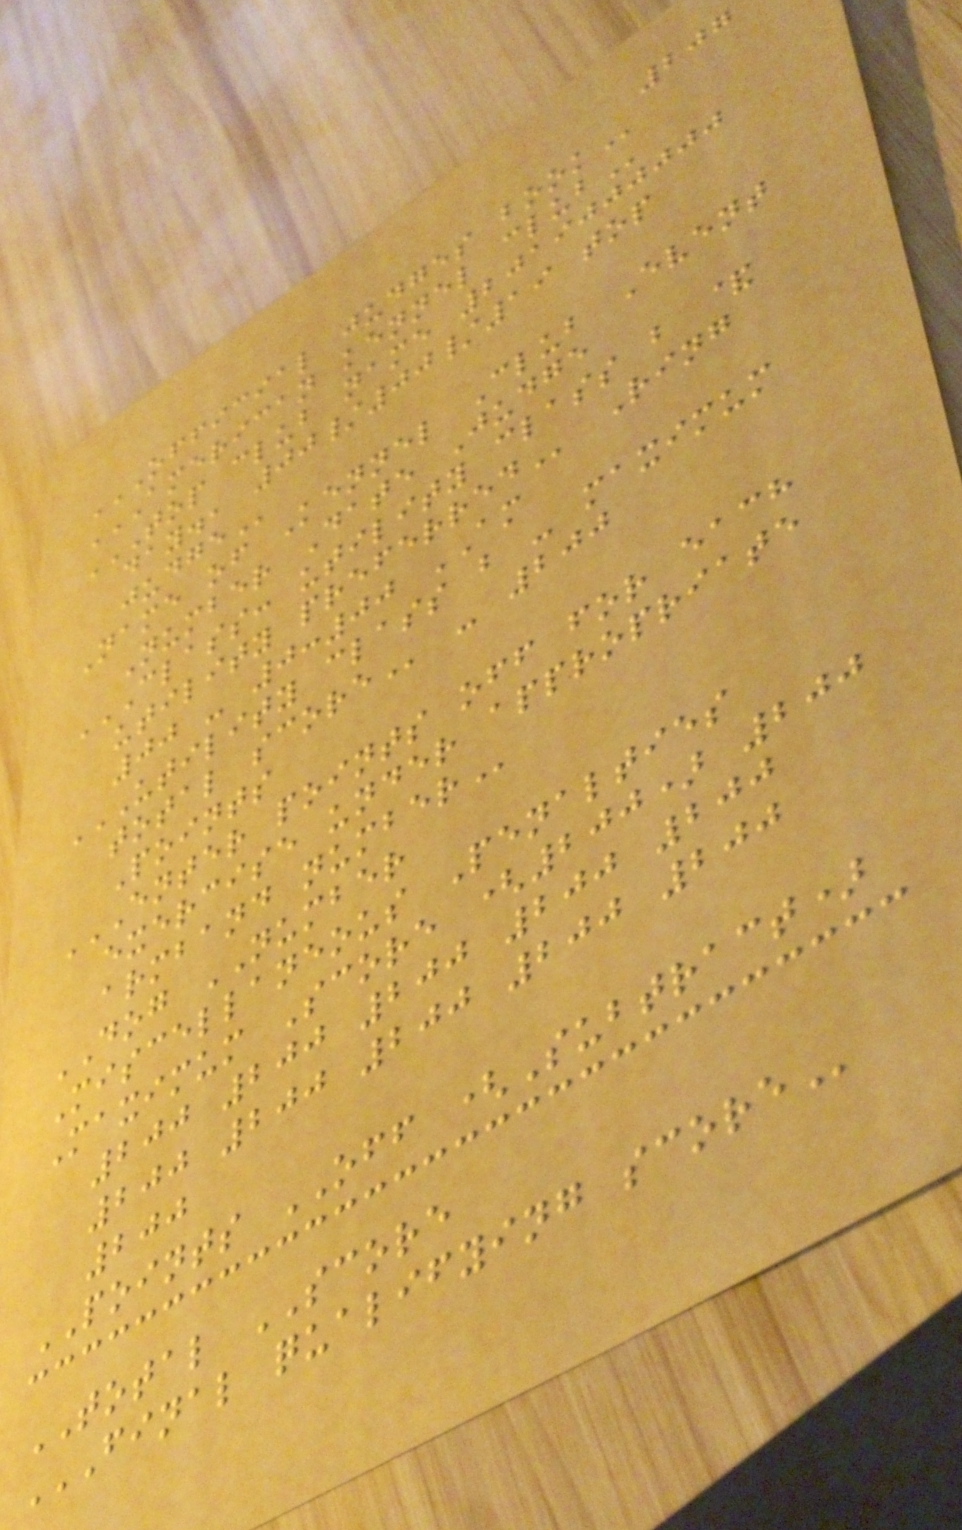207
OFFICIAL JUDGES BOOK
AMERICAN KENNEL CLUB
TOP CLUB NAME 2019000000
DAY., 00/00/19 TOP
JUDGE
Name of Kennel Club Event
Number Date Judge
CLASS: UTILITY CLASS B &
UTILITY PREFERRED Ring
00 - 0:00 AM
UTILITY CLASS B - MAXIMUM
TOTAL SCORE - 200
Points
ENTER POINTS OFF FOR EACH
EXERCISE UNDER APPROPRIATE
ARMBAND NUMBER
DOG NUMBER
Miscellaneous Penalties
Maximum Score (200) 200
200 200 200 200 200
200 200 200 200 200
200
POINTS OFF (Subtract)
TOTAL SCORE
FINAL QUALIFYING SCORE
